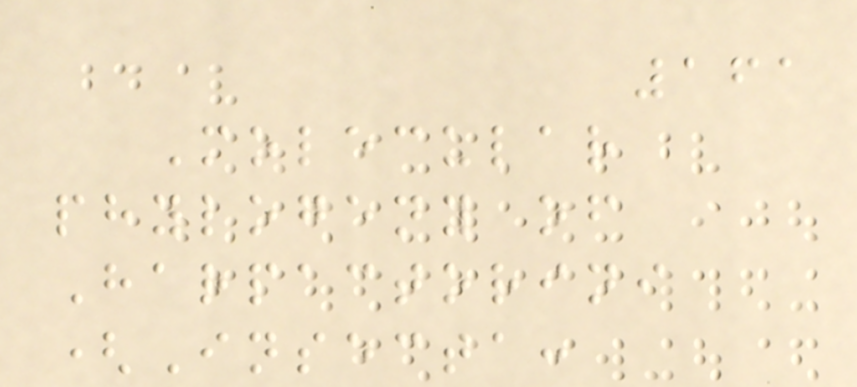161
Molecular
phylogeny of
Harpactorini
(Insecta:
